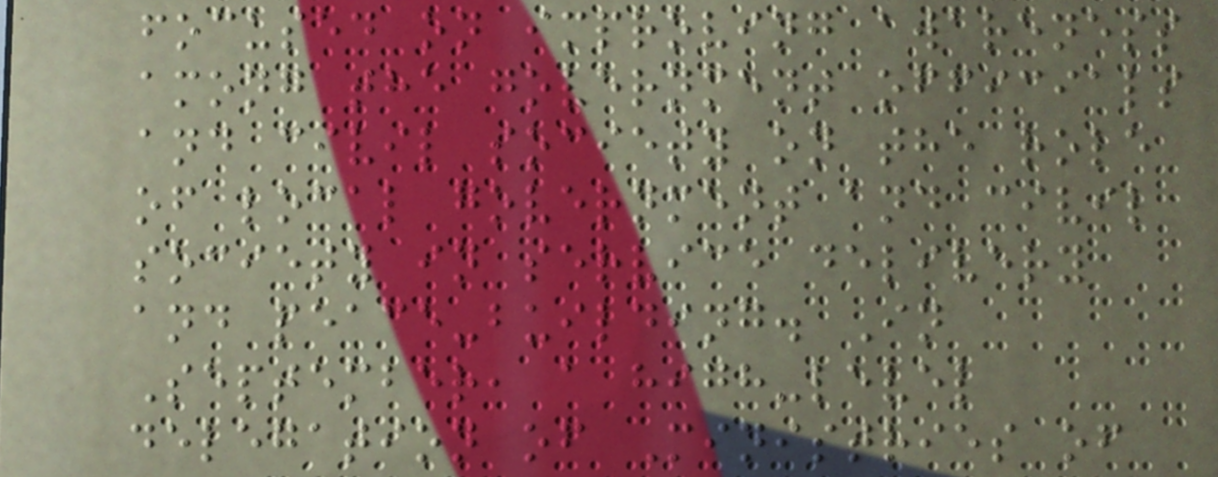focused on improving awareness
among the government officials
and civil society on the role
of local government and civil
society in service delivery
and peace-building. In
September, a high-level
delegation of Ministries of
